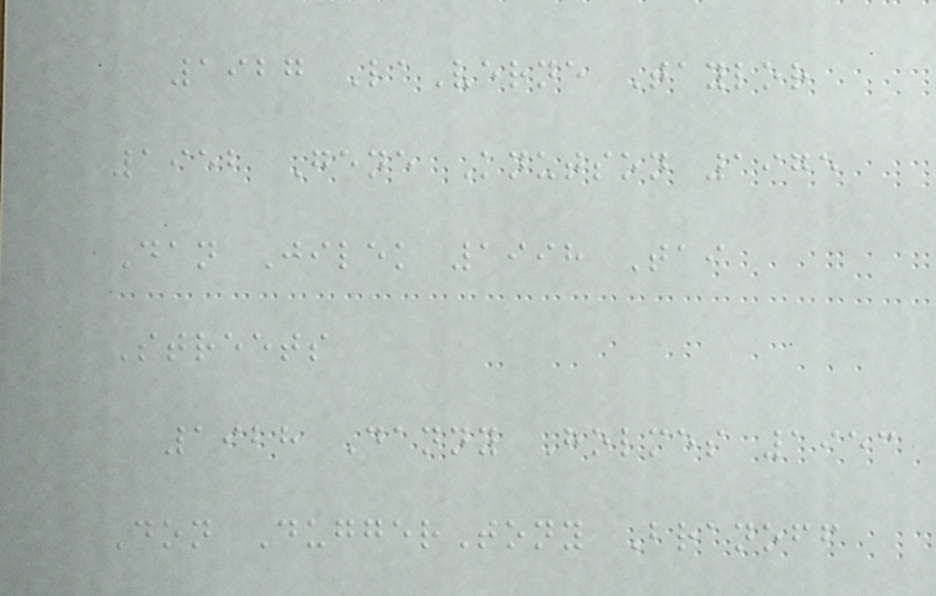1927 LaVerne Taylor
1952 Gene Knutson 1975
Dan Jilek 1998 Tai
Streets
1928 Danny Holmes 1953
Don DuggerTony Branoff
